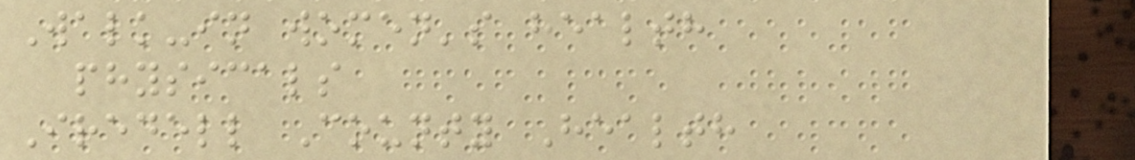Walk-in women's health
physicals
Iredell County Health
